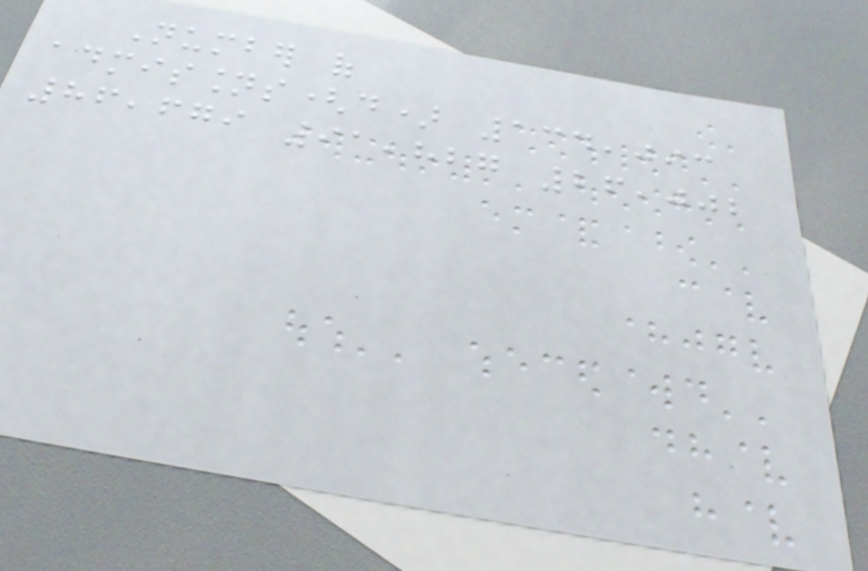Number of
admissions(d) 134,093
86,679 91,827 26,002
